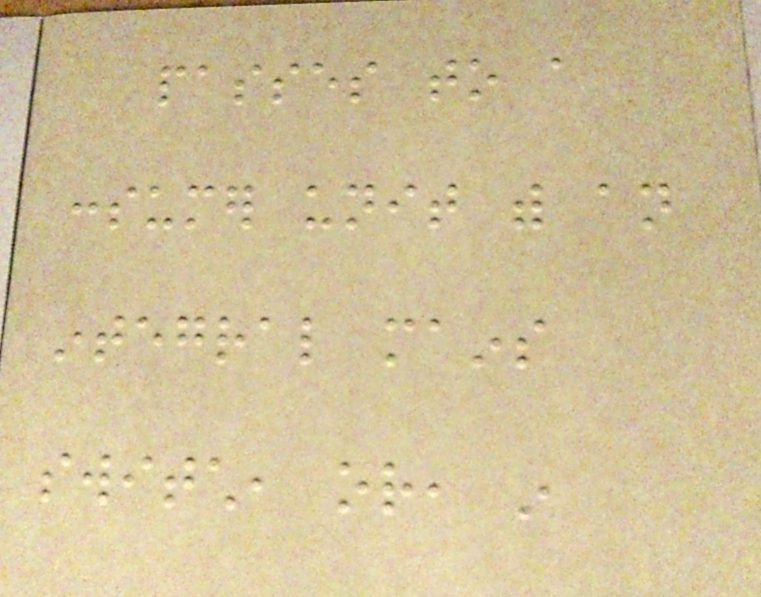passes to a
consumer unit with an
integral mains
switch, or, in
